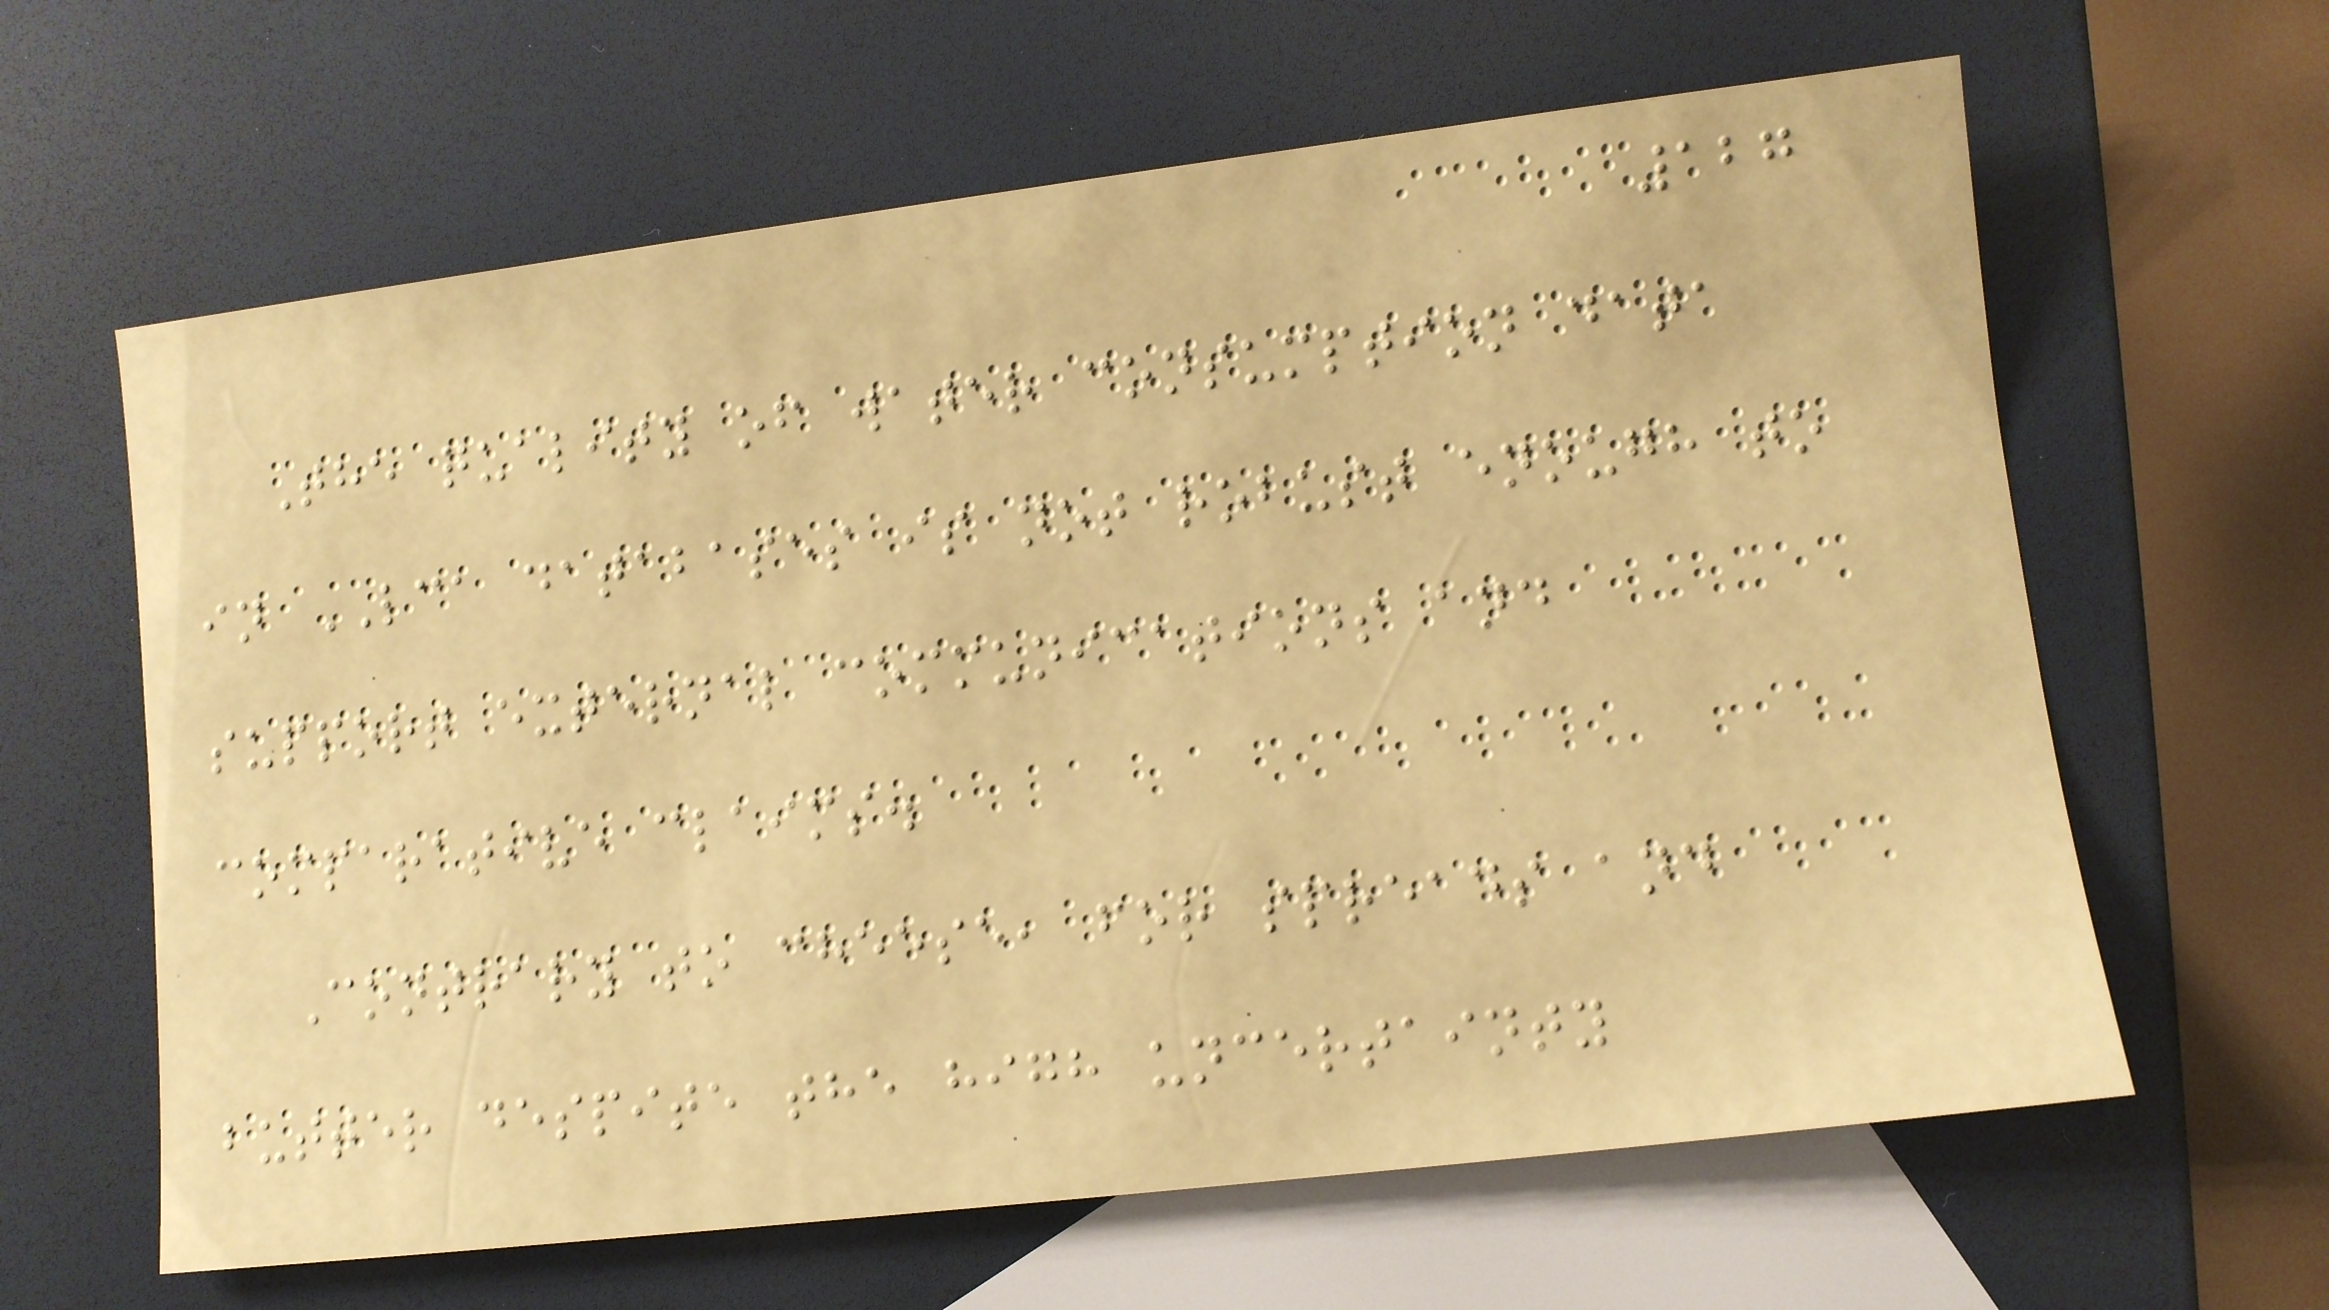127
The quality of water consumption data
in LCA databases is not robust enough to
support external communications and
comparative claims.
Contrary to cheese, for spreads and
butter despite the high uncertainty
